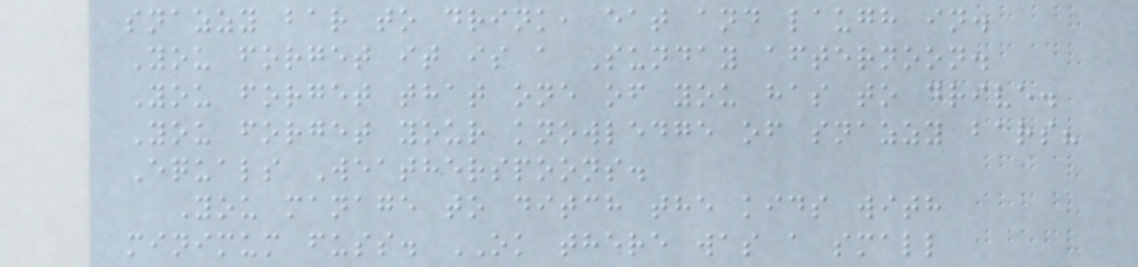snazzy bar to drink, eat and laugh in.
You forget it is a Sunday afternoon.
You forget that one of you has to drive.
You forget your knowledge of snazzy bars?
Equals Weatherspoons.
You manage to ditch the kids with
minimum fuss. OK there was a small
